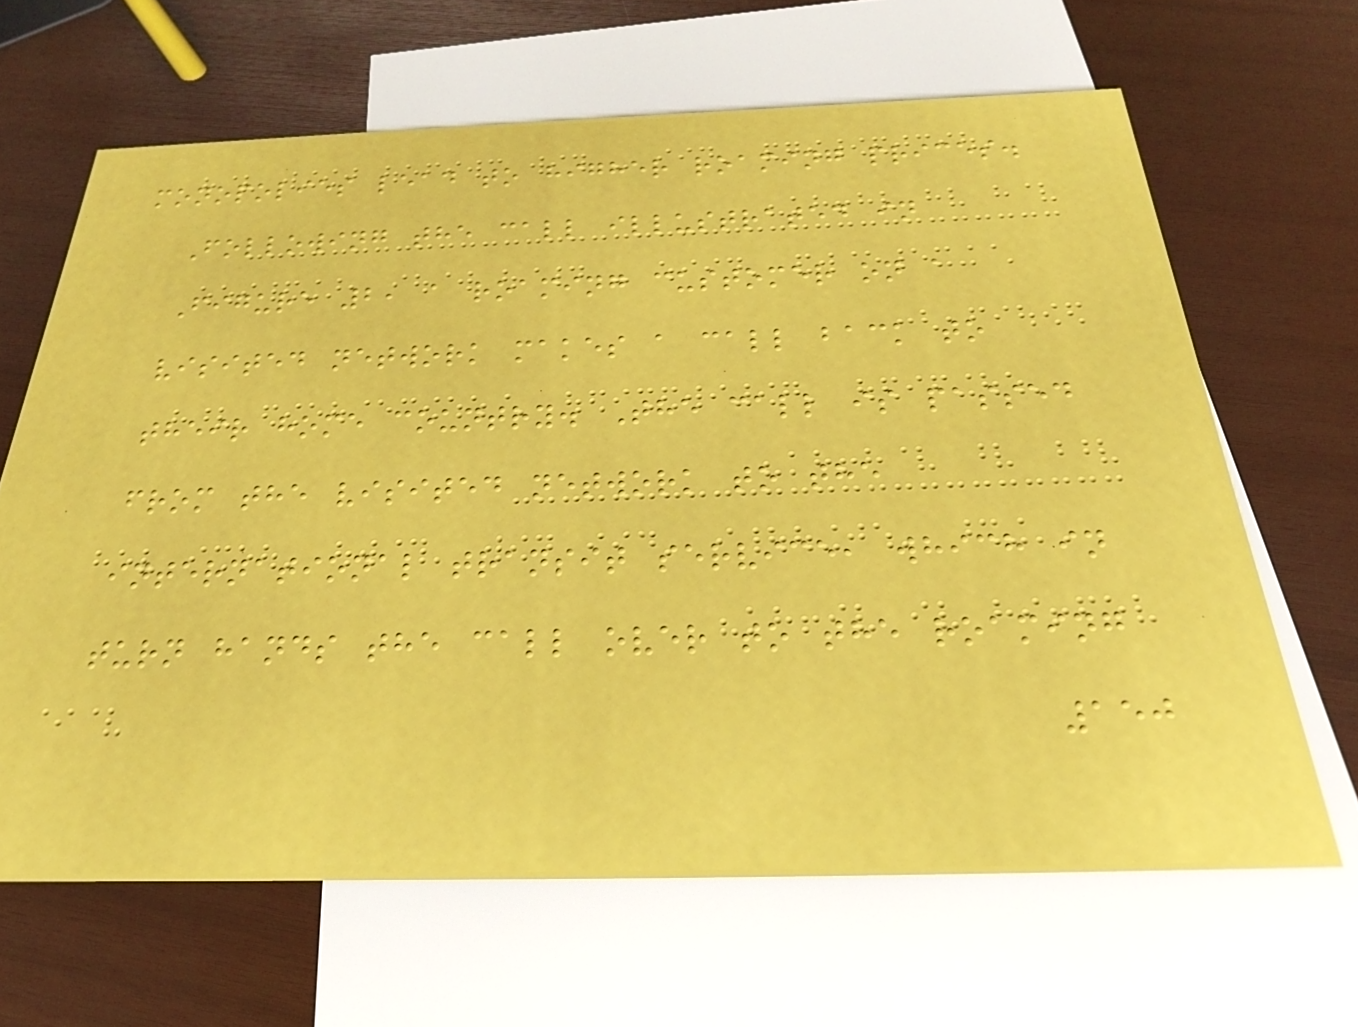monopolies lead to higher roaming prices.
Following the call illustrated in
Figure 2, a roaming customer on a
visited network makes a call back to
their home country. The call is passed
from the visited network to the
international transit service, which in
turn hands the call over to the roaming
150
